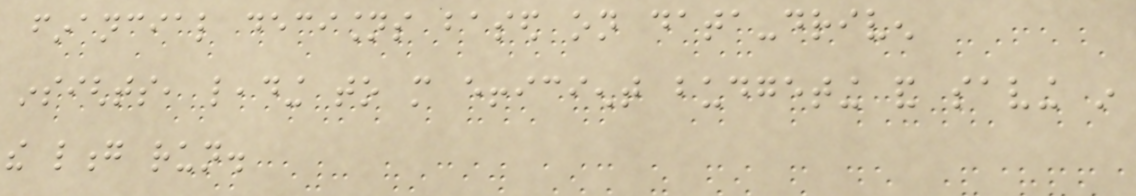financial decisions based on data-driven
insights, leading to more efficient budgeting and saving in
the long run.
